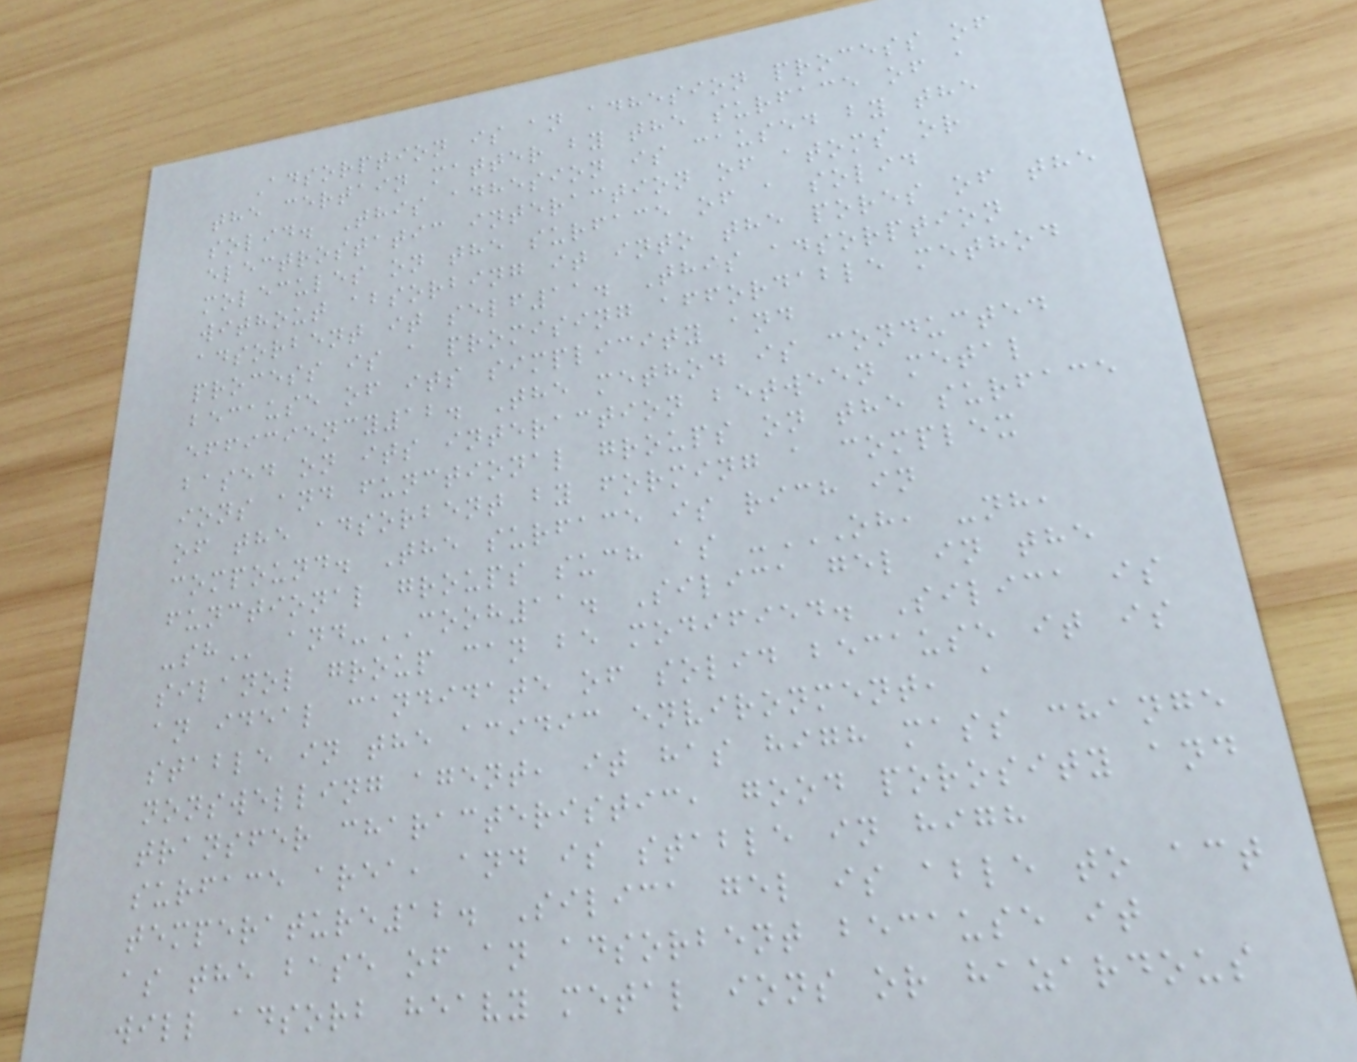Adsorption is an adhesion process of
the certain matter by the surface of a
solid. This adhesion is caused by the
electrostatic interaction of atoms or
molecules on the surface of a solid
without absorbing it into the pores of the
adsorbent it self11. This adsorption
process is a promising affordable method
because of its simplicity and
efficiency12. The method is conducted
based on its interaction between metal
ions and functional groups on the surface
of the adsorbent by forming a complex
compound. The surface is rich in
functional groups such as -OH, -NH,
-SH and-COOH11. Silica gel in the
silanol group can be modified. Silica is
an ideal candidate of solid because it is
stable in the acidic environment, a
nonswelling agent, it has high mass change
transfer characteristic, good porosity and
surface area, and is stable in high
temperature12. Silica gel is able to act
as the base of an adsorbent because it
will adsorb heavy metal ions or hazardous
